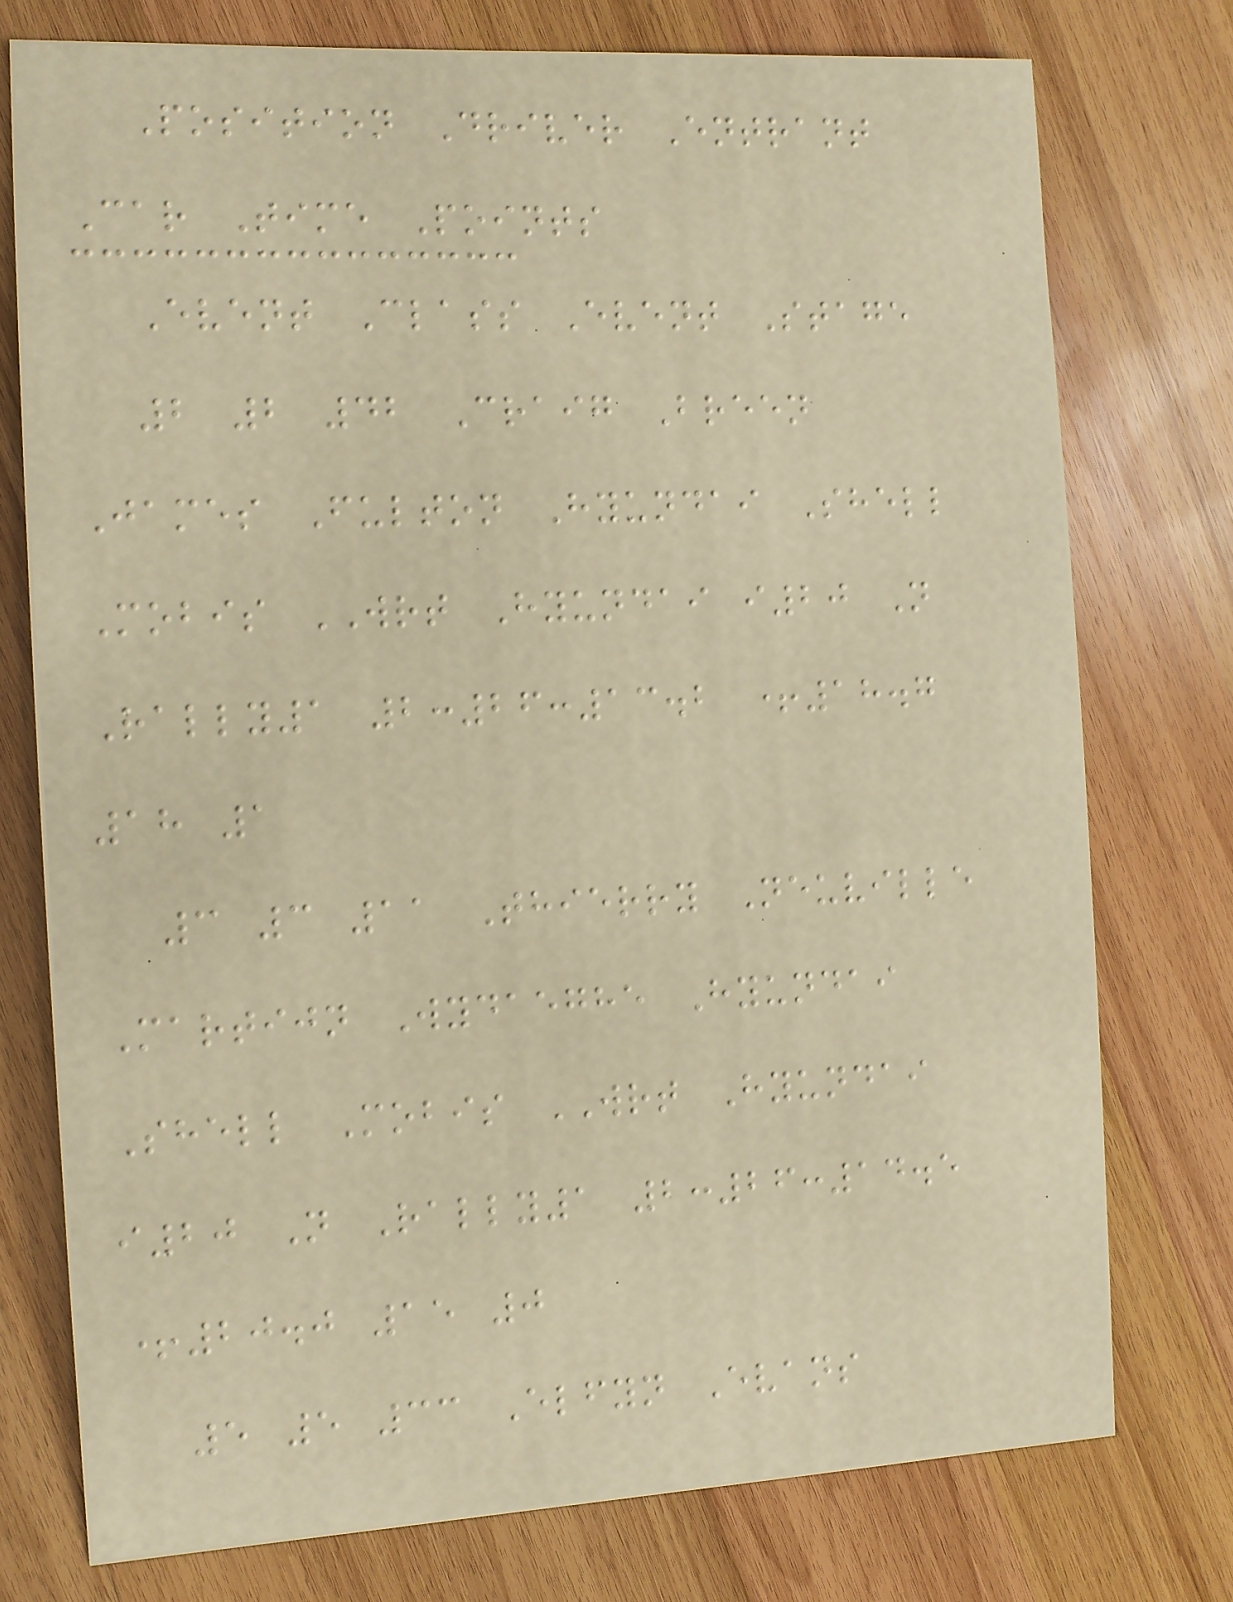Position Driver Entrant
Car Time Points
Event Class Event Stage
2 2 42 Craig Breen
James Fulton Hyundai Shell
Mobis WRT Hyundai i20 N
Rally1 2:26:13.2 +18.7
18 1
3 3 11 Thierry Neuville
Martijn Wydaeghe Hyundai
Shell Mobis WRT Hyundai
i20 N Rally1 2:26:14.5
+20.0 15 0
5 5 33 Elfyn Evans
